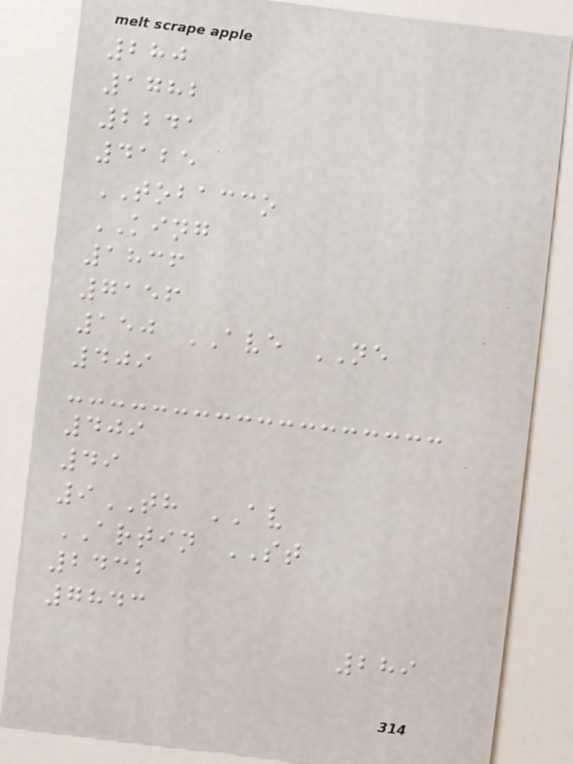280
1782
2241
4125
TOBACCO
KING
1836
7156
150 AVE NE
409
409
49
9TH AV
ARTIN ST
2432
7843
289
